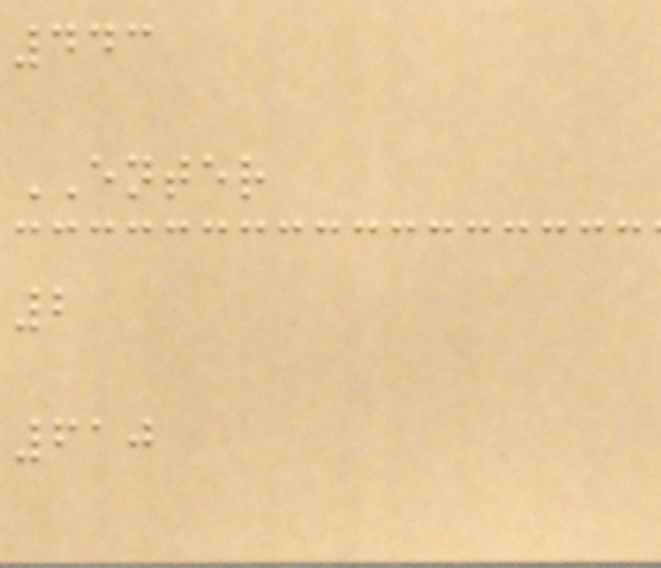443
ENTER
2
610
